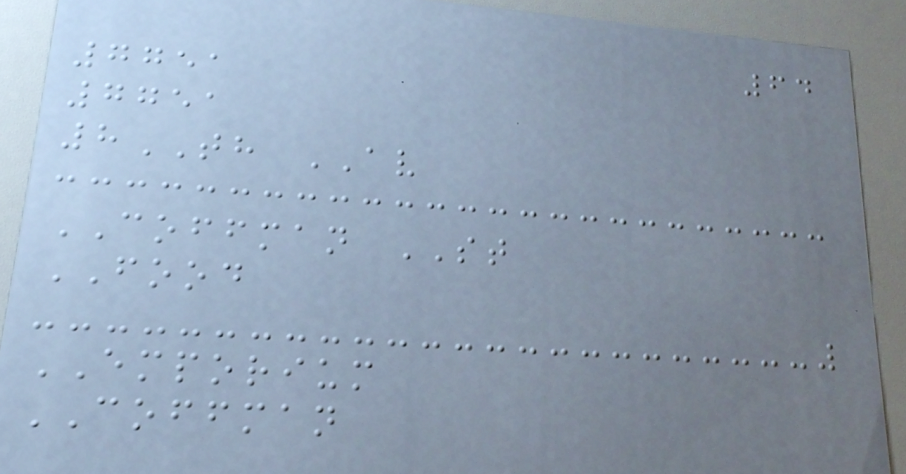64
7751
7751
8TH AV
COFFMAN ST
FOOD
EMPORIUM
COFFMAN
